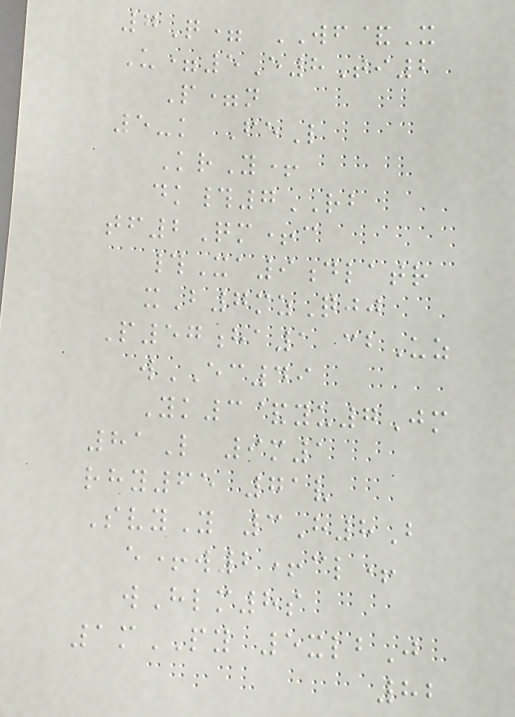7Q= WF&X
U=5E8Ti2
P=n
5-k FeL
KrY+
dk#7RB
tf2Qm+c
#Xa9dlatr
xB7mzQjj
P57ha1 cbUz
wEC49
Yk3&yu7Jm
81L 9m1
rhy65 71v
SvyY 3H8B
e+w2+cl+
wHlm8s
1mPY 5xlbJ
82
